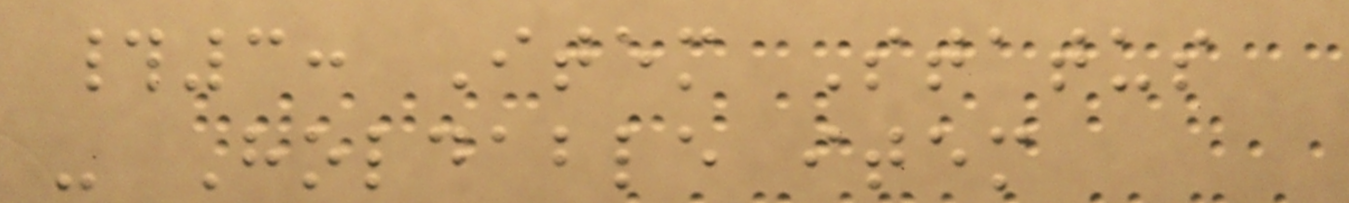#3: Item Status
- Holdable item
